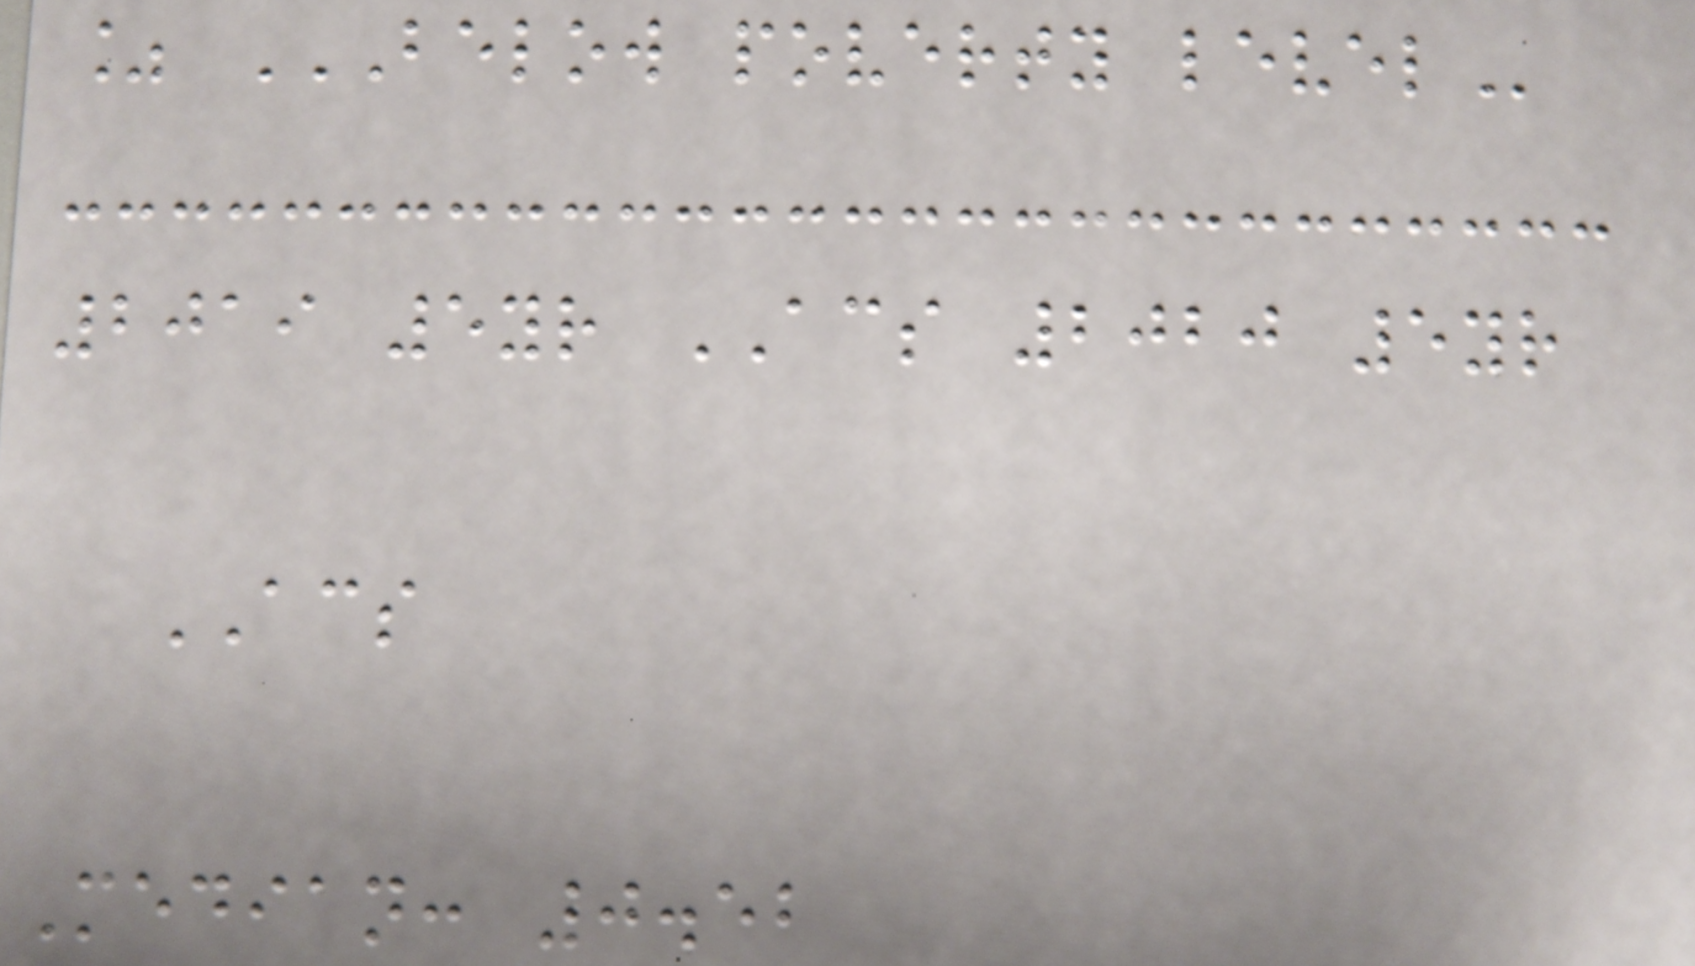% BELOW POVERTY LEVEL
2019 5yr ACS 2020 5yr
ACS
Median: 0.52
